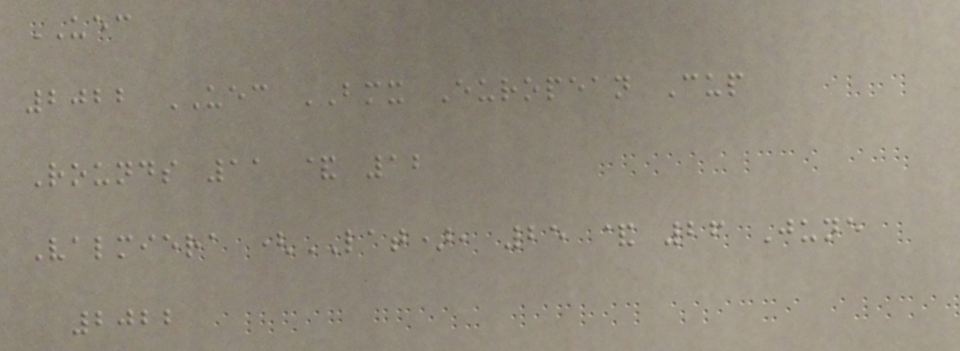UEC
2022 UEC BMX European Cup
Rounds 11 & 12
Valmiera (LAT), 25 & 26 June
2022
